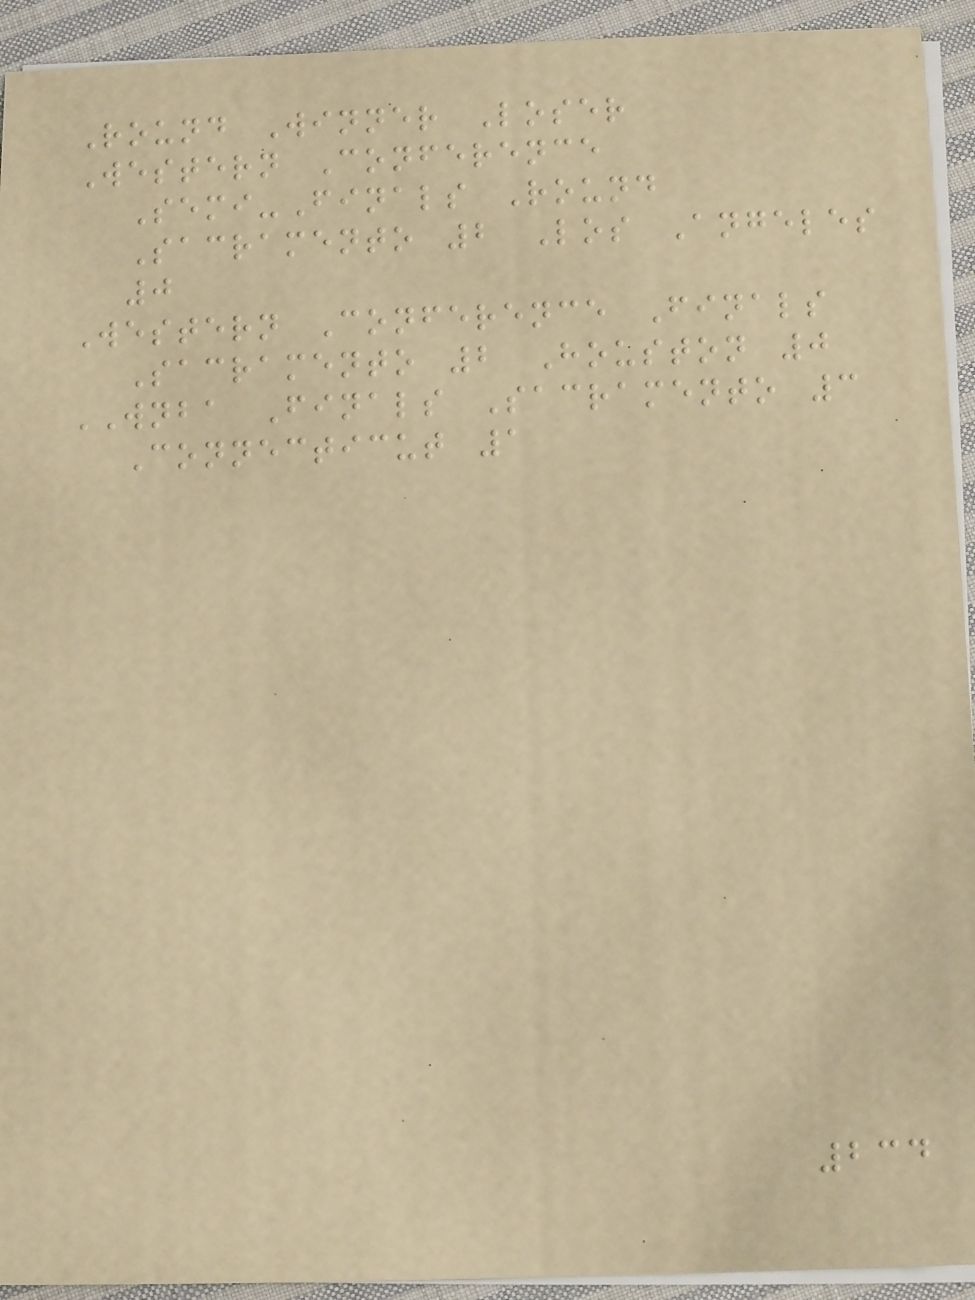Round Winner Loser
Western Conference
Semi-Finals Round
Sacramento 2 Los Angeles
0
Western Conference Finals
Sacramento 2 Houston 0
WNBA Finals Sacramento 3
Connecticut 1
234
